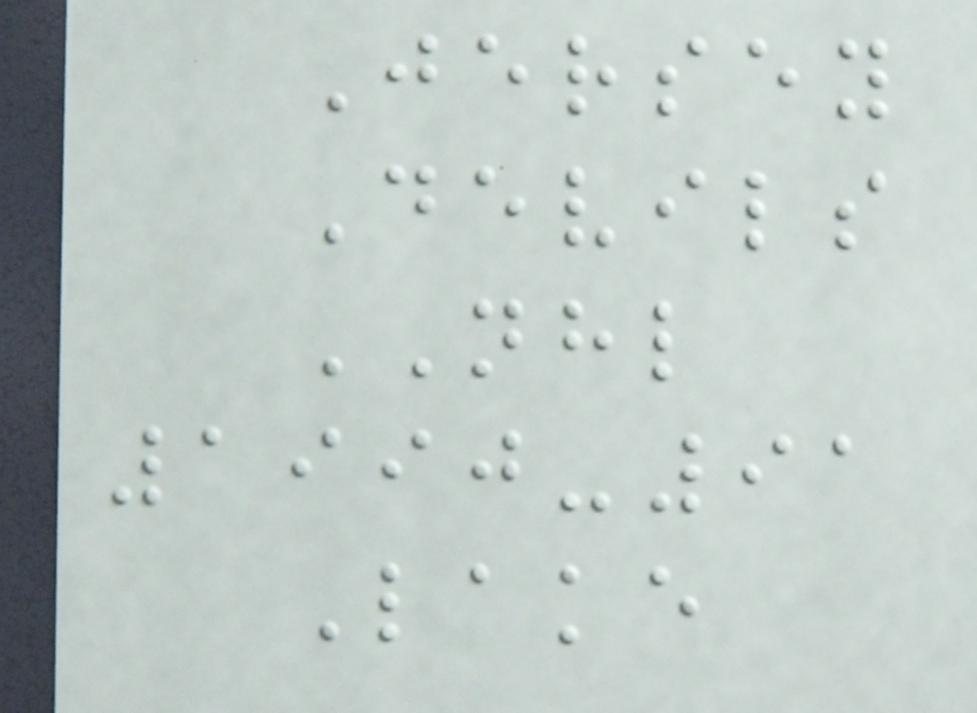Jersey
Devils
NHL
1990-91
Lake
